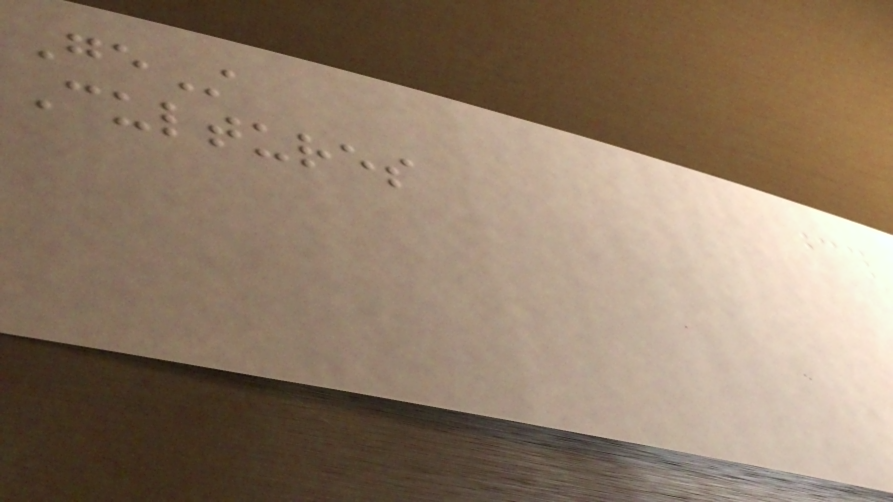GeSt
Cultures
